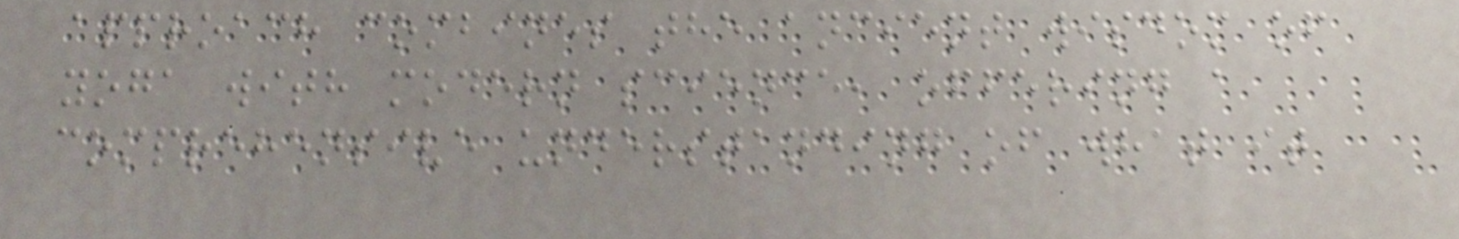approach combines the ancient wisdom of
yoga with modern science, offering a
comprehensive understanding of what it
